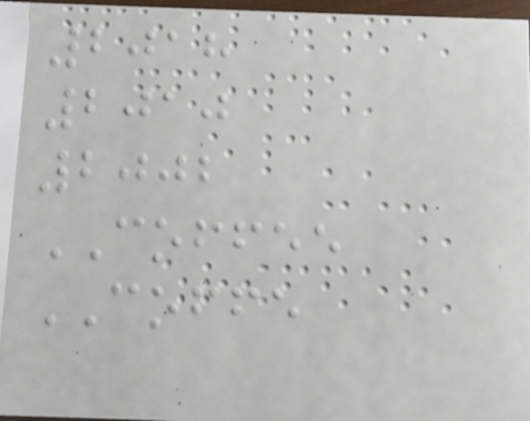2018
2010
2002
COFFEE
COFFE
